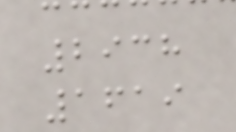2938
1619
